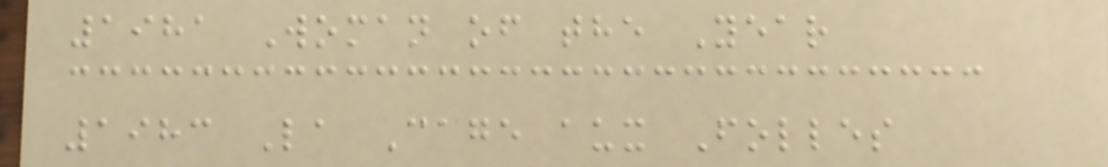1981 Woman of the Year
1983 La Cage aux Folles
